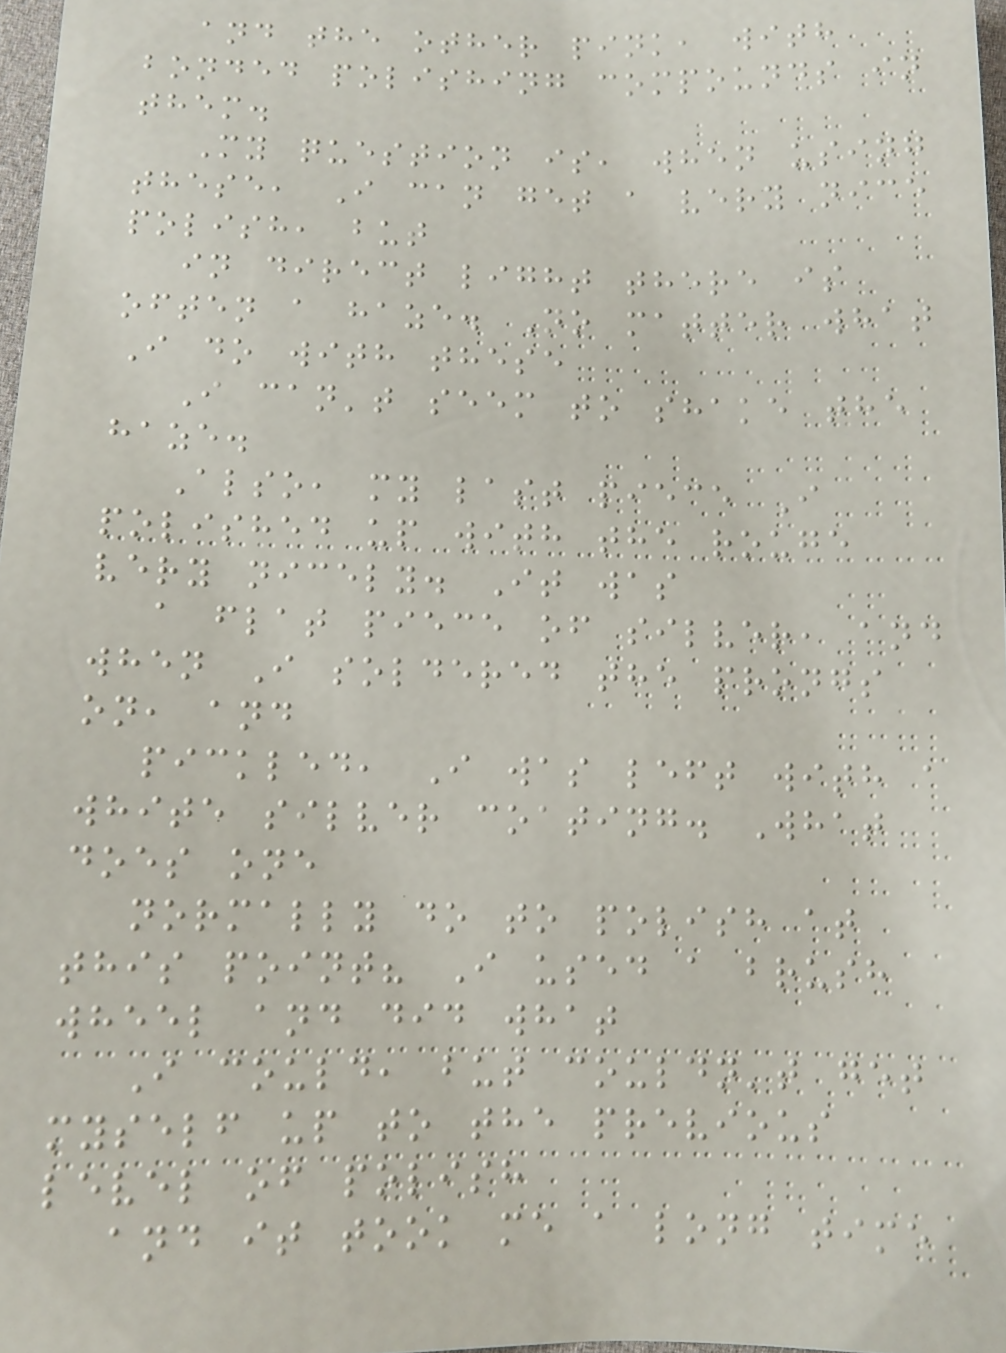and the other pink, with
bonded polishing compounds in
them.
My question is, when using
these, I can get a very nice
polish, but
in direct light there is
often a haze. No matter what
I do with these
I can't seem to shake the
haze.
Also, my last piece I
polished up with the rouge
very nicely. It was
a flat piece of silver, and
when I soldered the prongs
on, and
pickled, I was left with a
white silver coating. What
does one
normally do to polish at
this point? I used a brush
wheel and did what
I could, but couldn't get
myself up to the previous
level of polish
and it took me a long time
